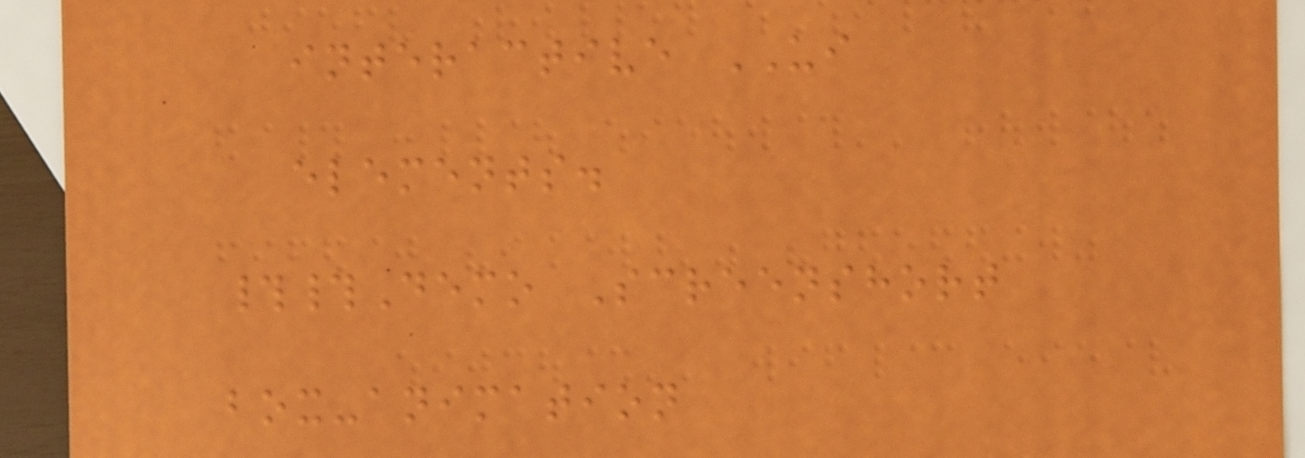interactive UI
elements.
##Demo Screenshort
box-animation
